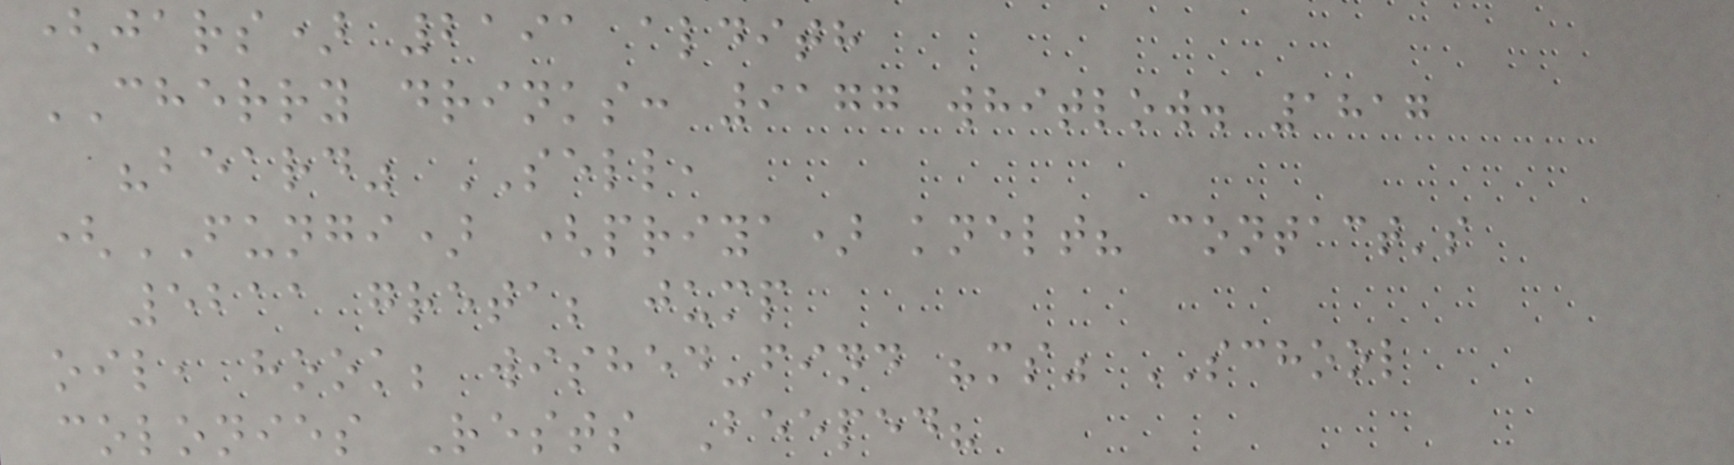(jars) 2191 aldith
CHERRY drinks: 9177 whitlow. 1817
"beard" SELL,
(FUNGI) (priya) knelt? contact's
5211 greta; jump
oil, hook; wished-find "ms" SCHOOL
colonies Rests Beeped?
